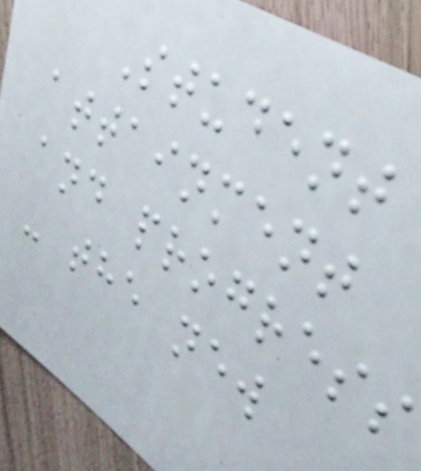Student
attainment
and progress
- the new
